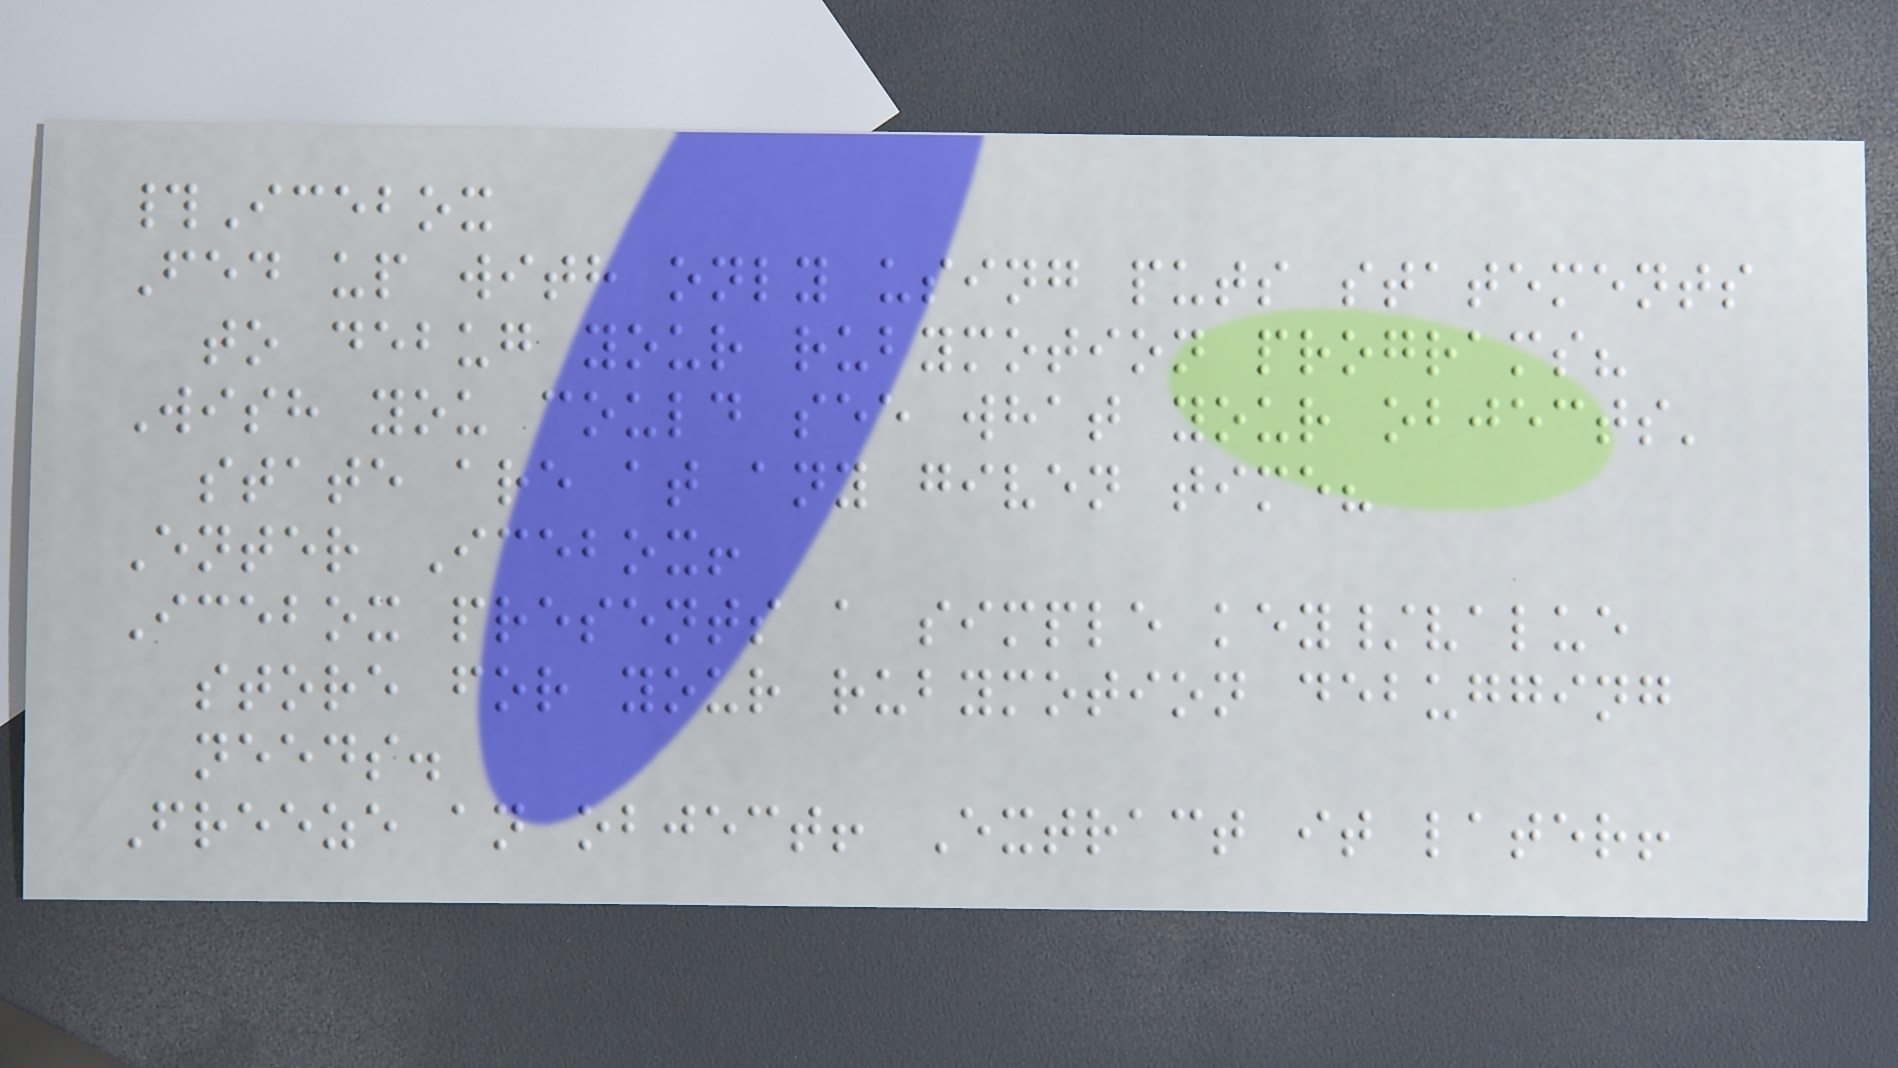#Icebox
Fed up with only using puts statements
to debug your rubymotion programs?
Wish you could see what your objects'
state are at any given time?
Enter Icebox!
Icebox presents a simple key/value
store for your rubymotion debugging
needs.
Freeze an object! Extract it later!
